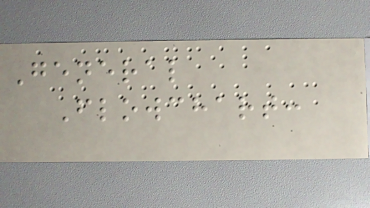General
Flowchart:
